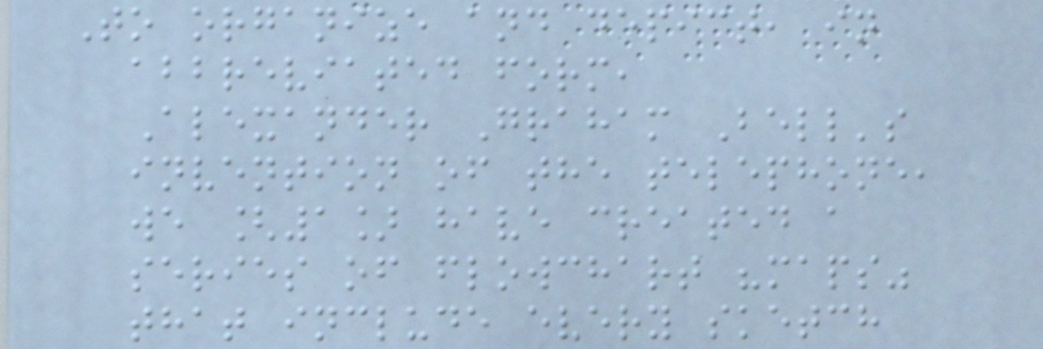To organize and depict, in
abbreviated form,
Alexander Graham Bell's
invention of the telephone,
we [1] have created a
series of flowchart "maps"
that include every sketch
